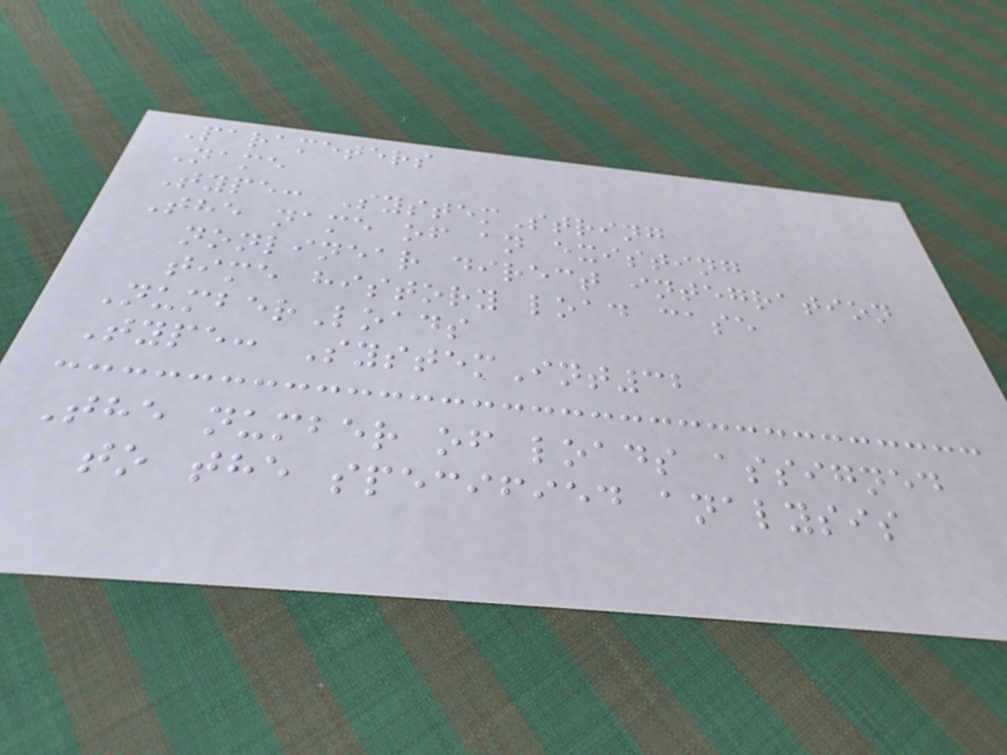Parameters
Name
Type: SystemString
The name of an existing
nonlinear direct integration
time history load case
NumberLoads
Type: SystemInt32
The number of loads assigned
to the specified analysis
